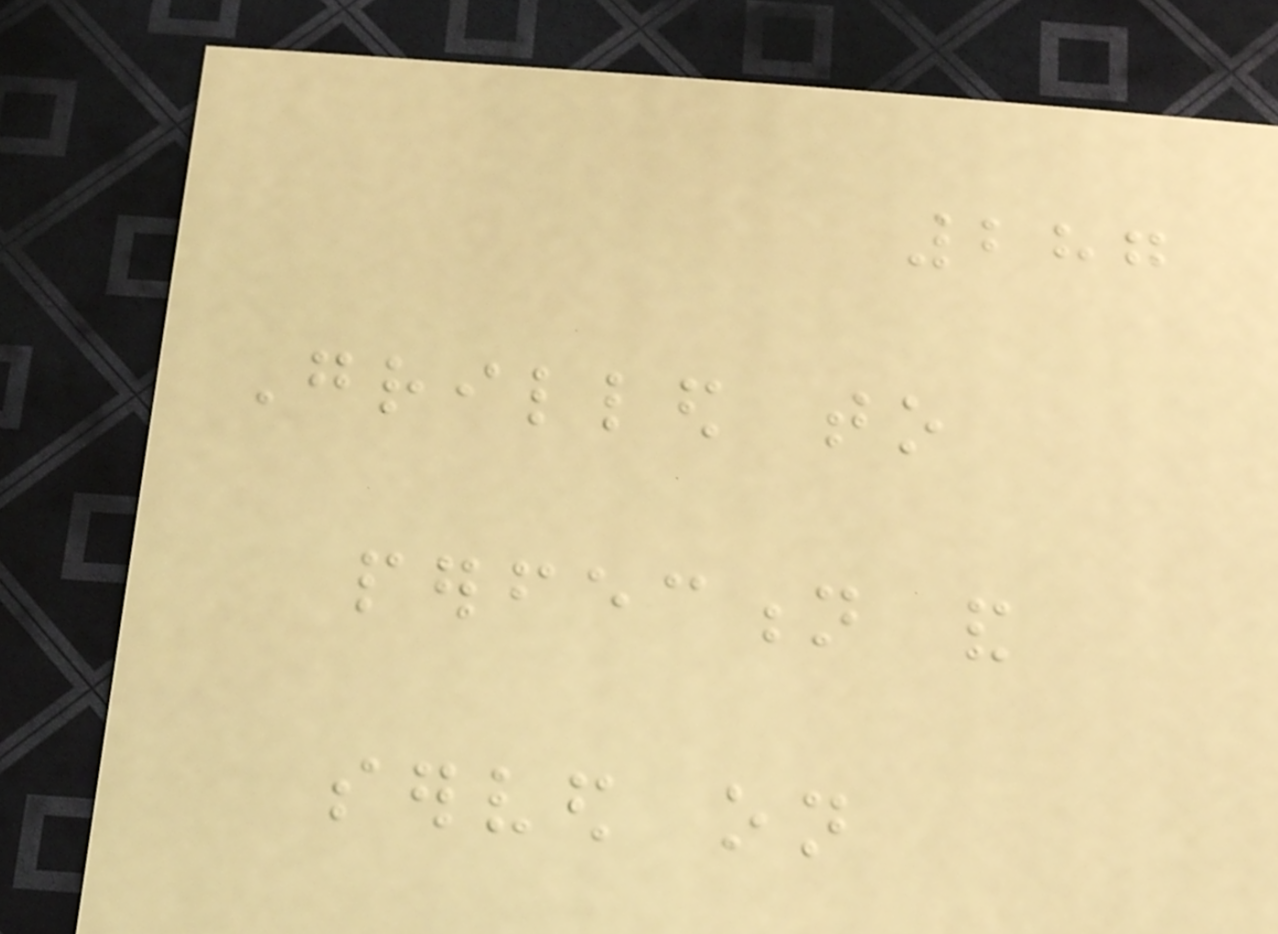287
Grilled to
perfection and
served on
